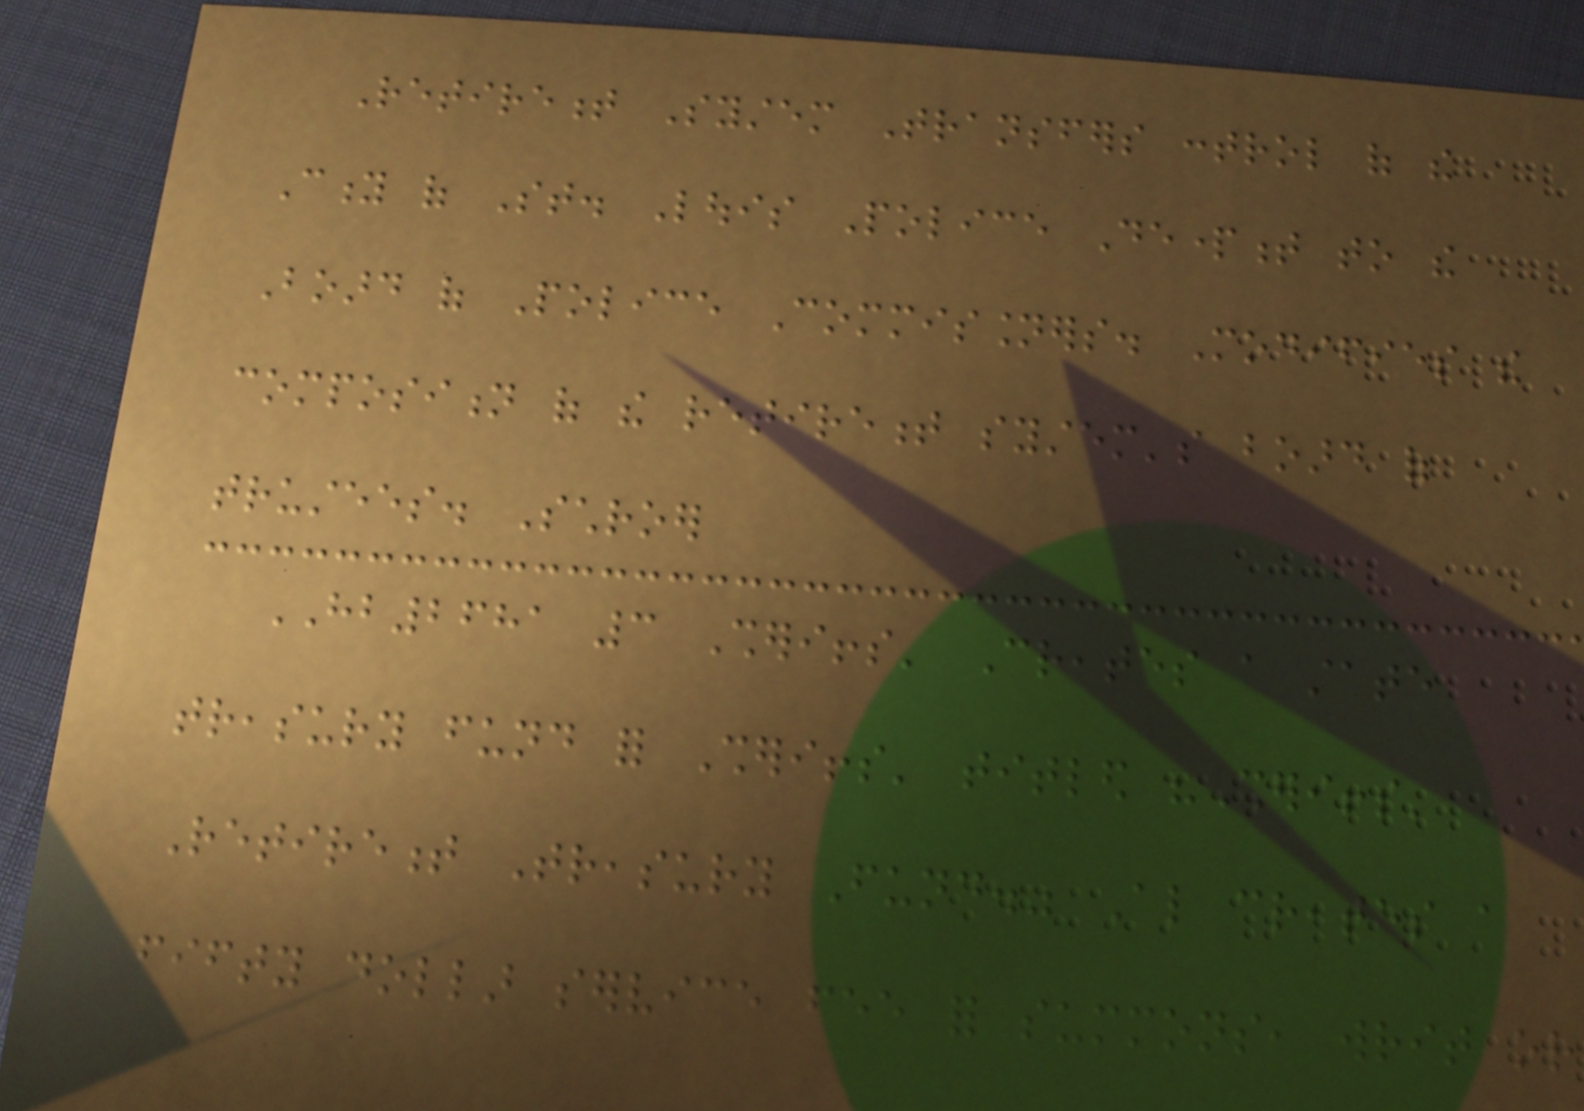Retirement System Transfers control of the
City of St. Louis Police Department to the
Board of Police Commissioners. Modifies the
composition of the retirement system's board of
trustees. Schroer
HB2681 3 Sheriffs' Creates a state
treasury fund for Sheriffs' titled "Sheriffs'
Retirement Treasury Fund." Also creates a
fifty dollar service fee for summons, writ or
